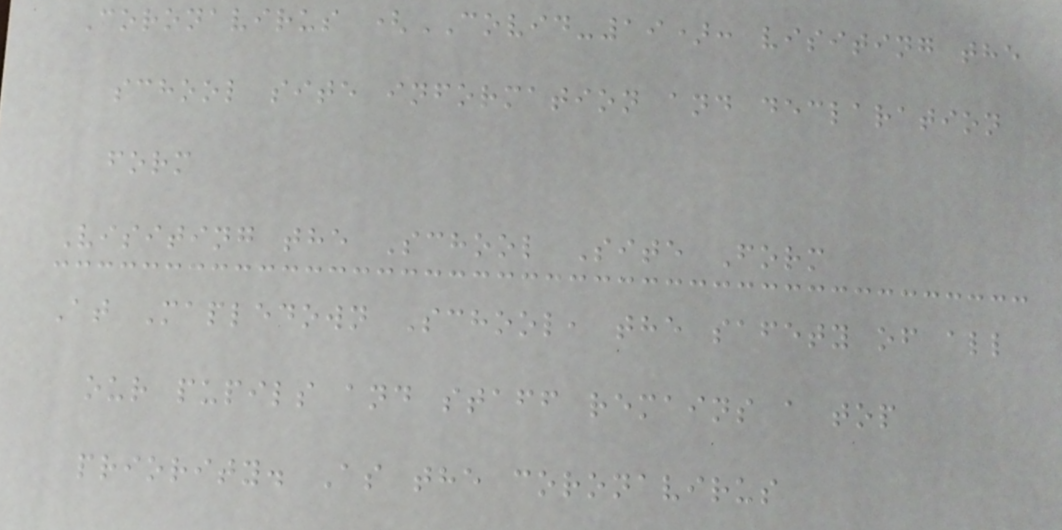Coronavirus (COVID-19): visiting the
school site information and declaration
form
Visiting the School Site Form
At Mapledown School, the safety of all
our pupils and staff remains a top
priority. As the coronavirus
